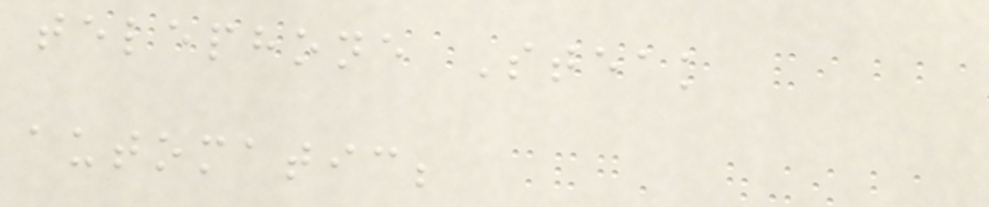telephone Steak
automatic;
